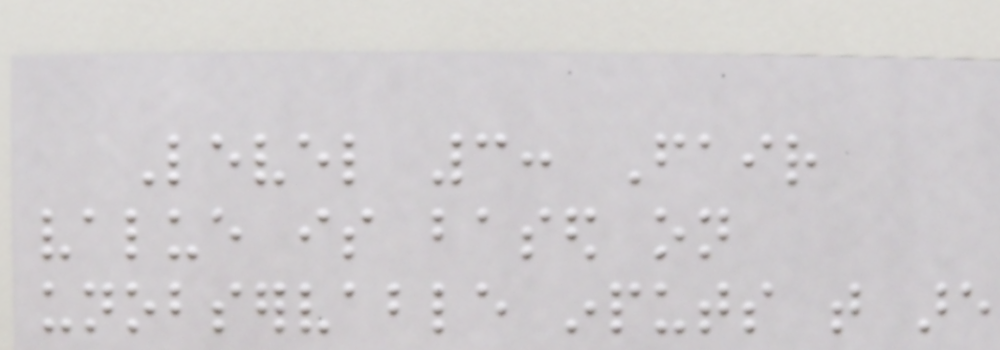Level 3: Fair
value is based on
unobservable inputs that are
